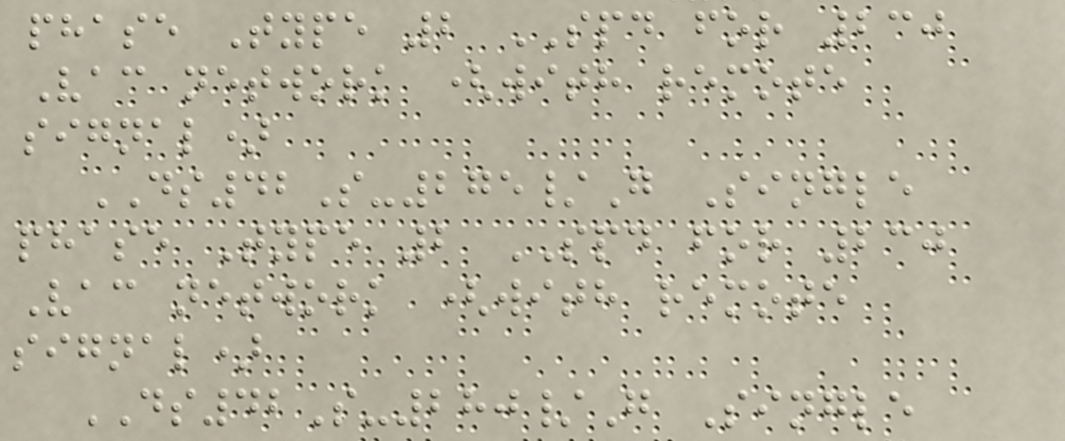phase Type 2 SPD for 230
Vac network (with remote
signal)
DS42S-275/G Single
phase Type 2 SPD for 230
Vac network (with remote
signal)
DS42S-280/G Single
